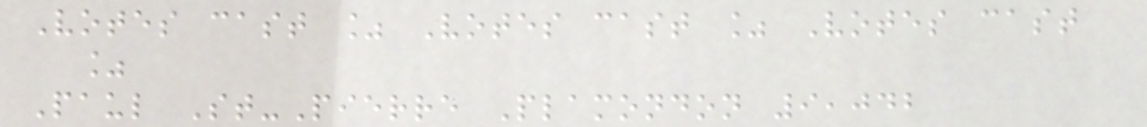Votes cast % Votes cast % Votes cast
%
Paul St-Pierre Plamondon 9,042
